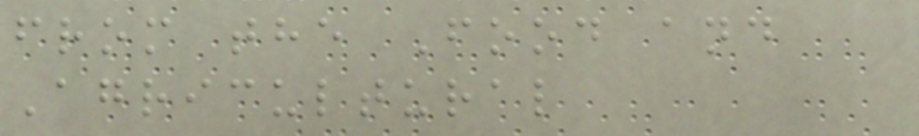from the Food and
Agricultural
